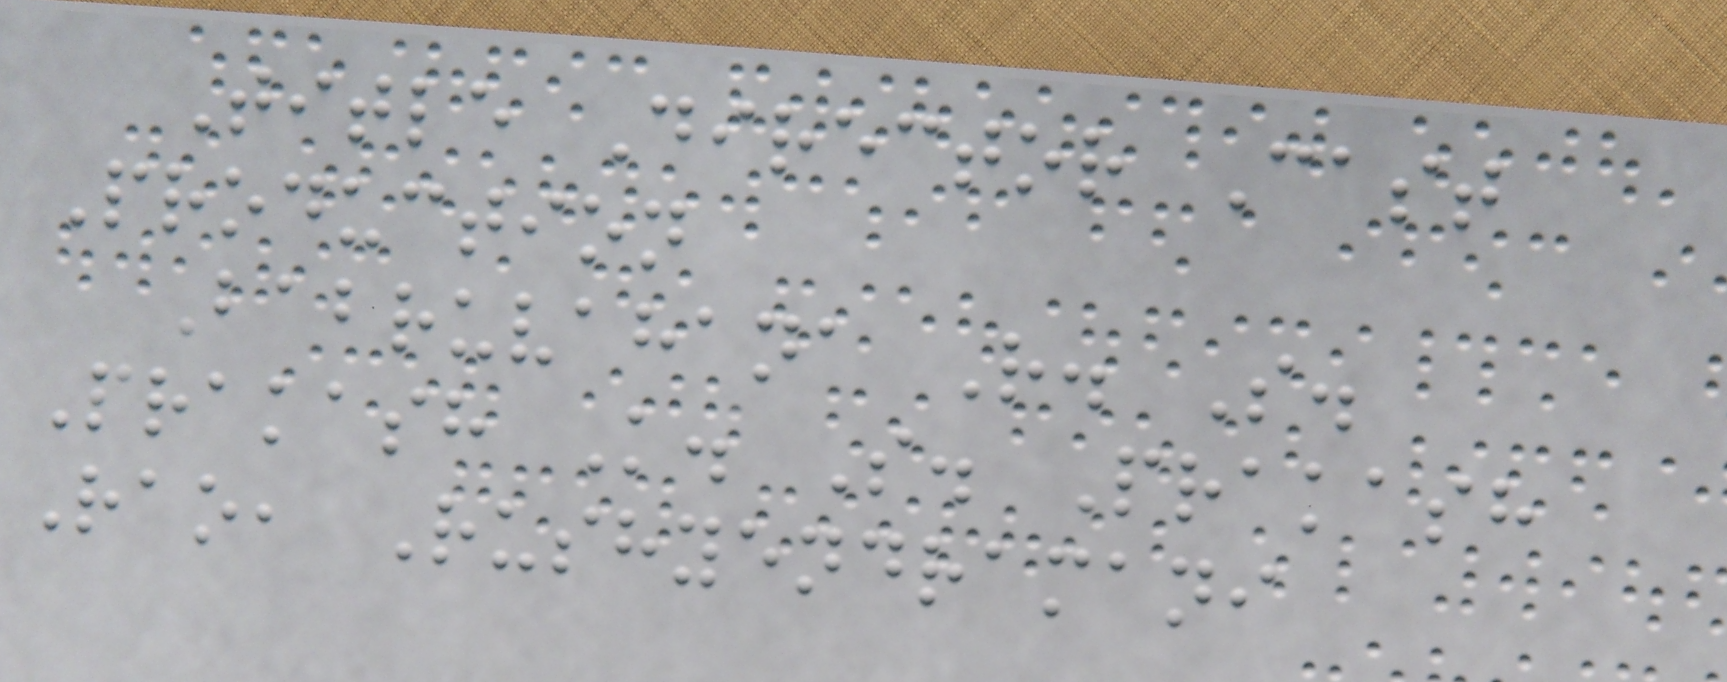Title Director Cast
Production
Babruvahana R. S.
Prakash K. S. Prakash
Rao, Rushyendramani
